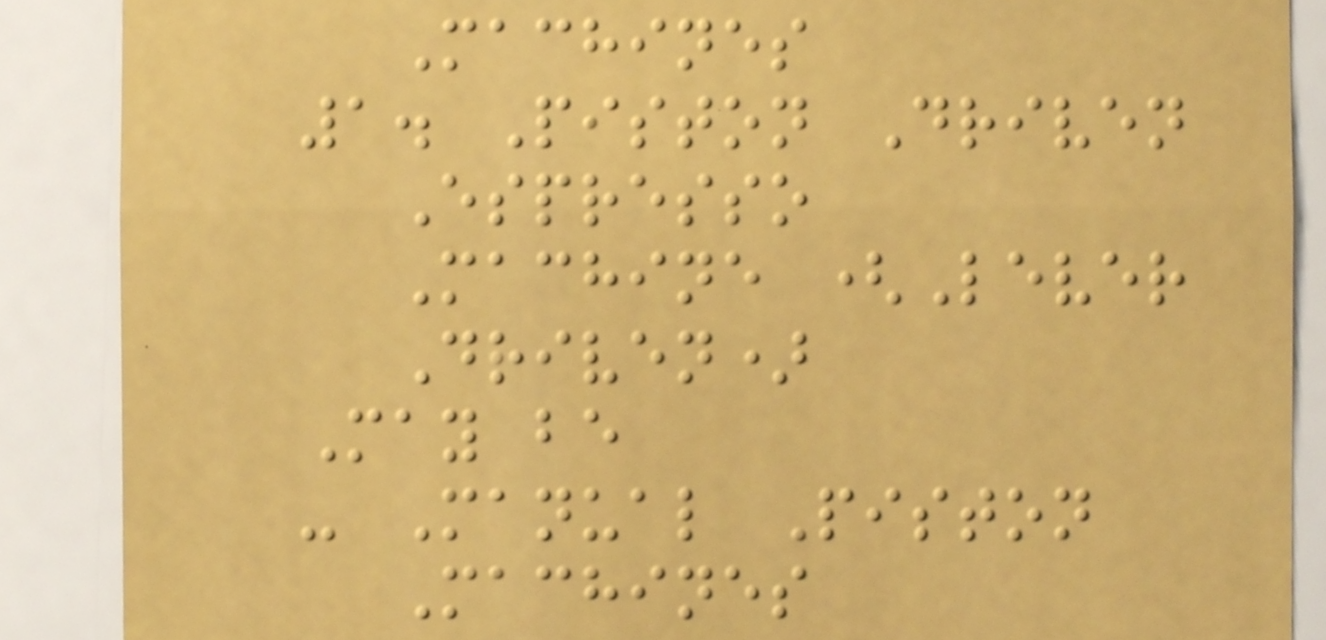Machines
1. Piston Driven
Espresso
Machine (Lever
Driven)
May be
- Manual Piston
Machines
